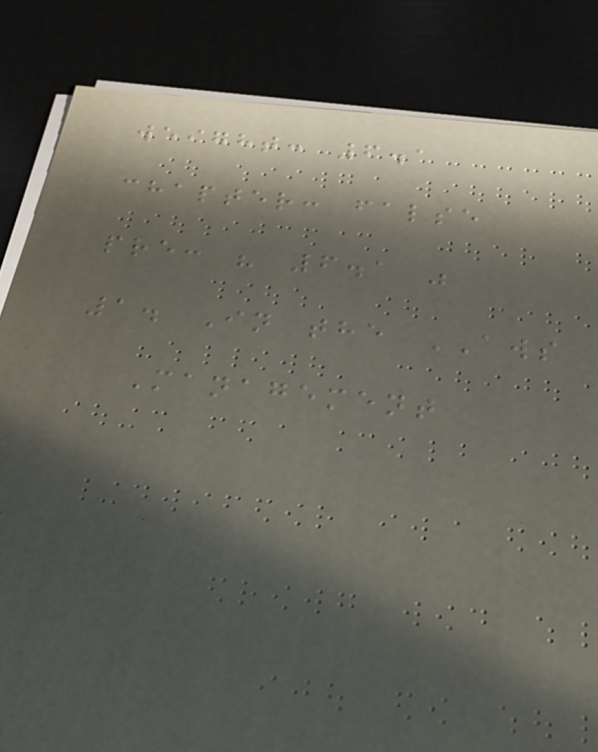weight: 6.1
chapter: false
pre: " 6.1 "
1. In the AWS
Management
